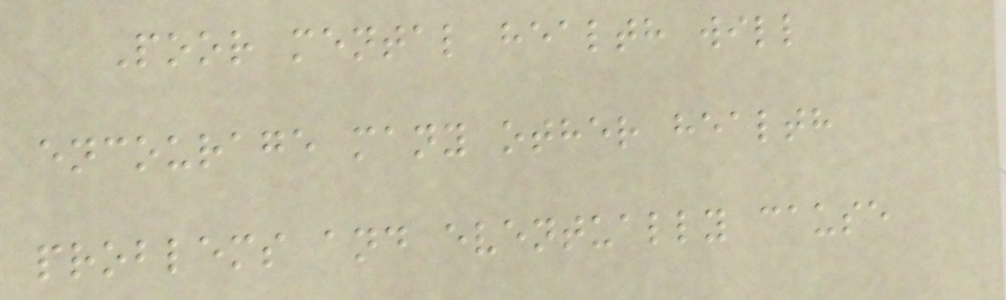Poor mental health will
encourage many other health
problems and eventually cause
